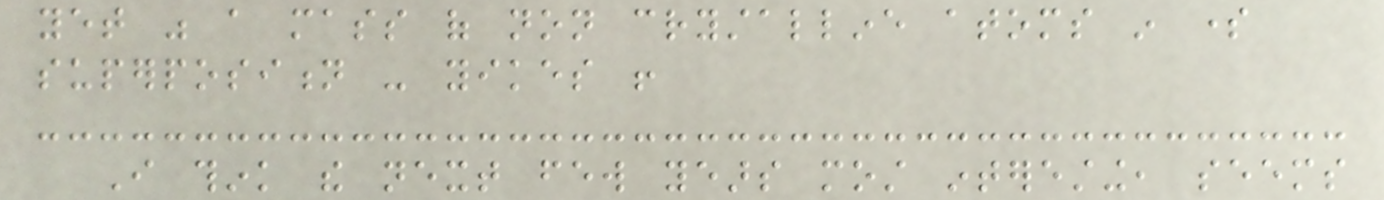yet was a mass of non crystalline atoms in some
superposition - yikes !
I think the next few years most interesting, seems
